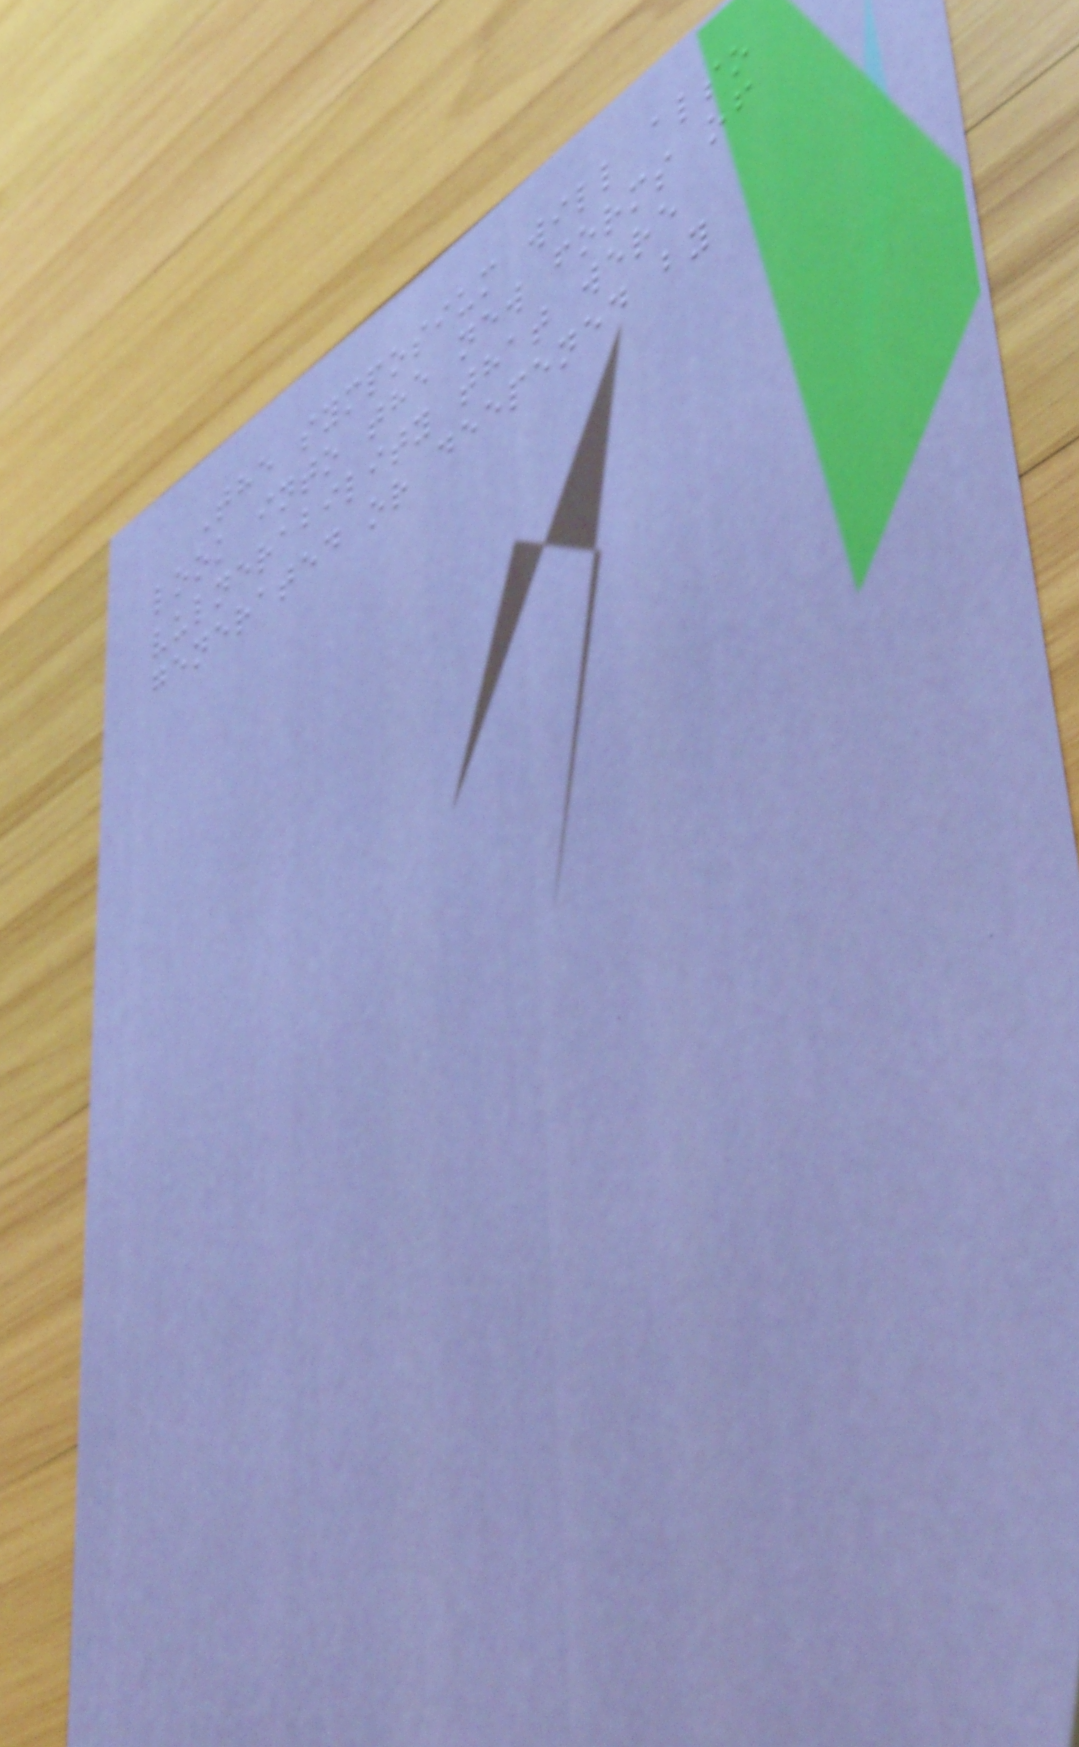The symposium will also
look into the new forms of
vulnerability that were
generated or deepened by
